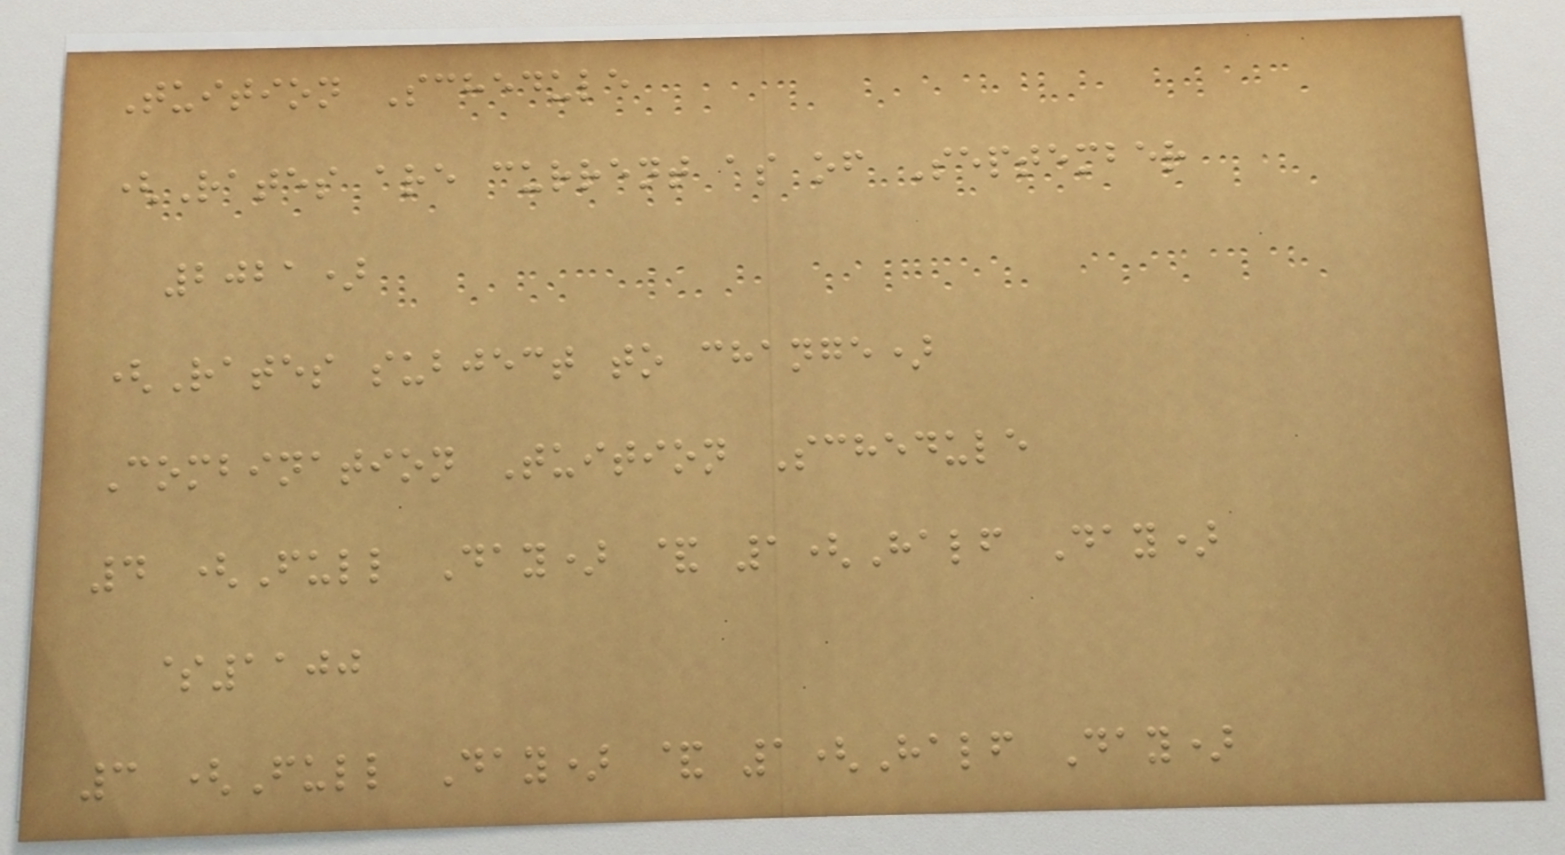Tuition Schedule
(Rates are current as of September
2021)
(Rates subject to change)
Combination Tuition Schedule
4 (Full Day) & 1(Half Day)
$1100
3 (Full Day) & 1(Half Day)
